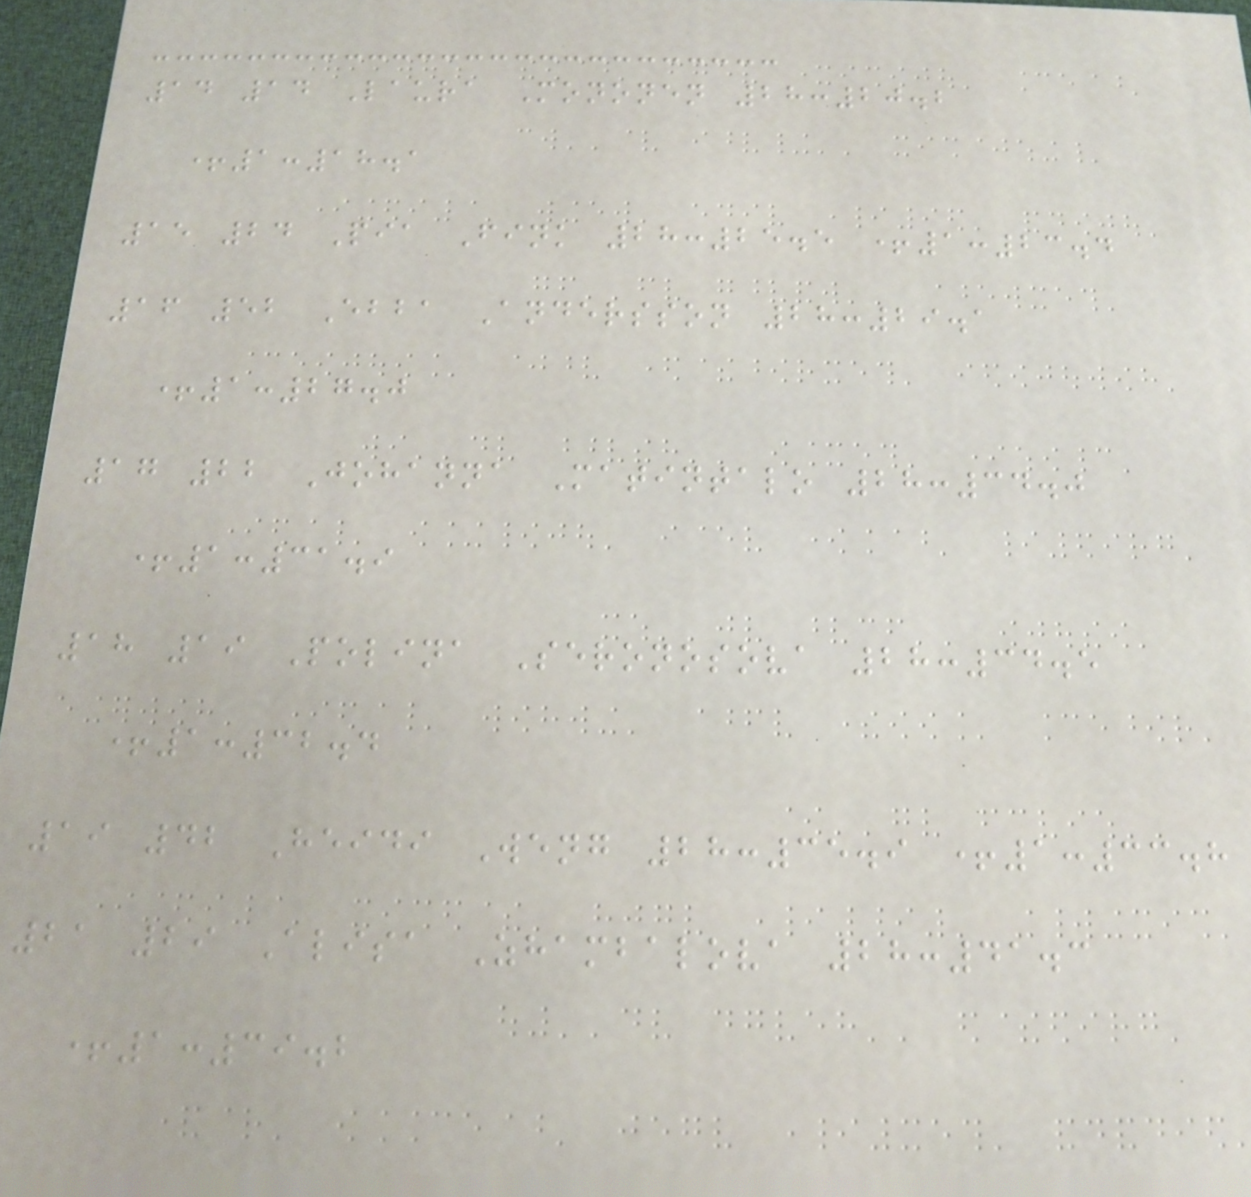14 14 Laura Mononen 28:20.2
+1:18.1
15 24 Pia Fink 28:25.5 +1:23.4
16 52 Ebba Andersson 28:29.1
+1:27.0
17 22 Johanna Matintalo 28:34.0
+1:31.9
18 19 Polina Seronosova 28:34.5
+1:32.4
19 42 Heidi Weng 28:35.9 +1:33.8
21 29 Alisa Zhambalova 28:41.3
+1:39.2
